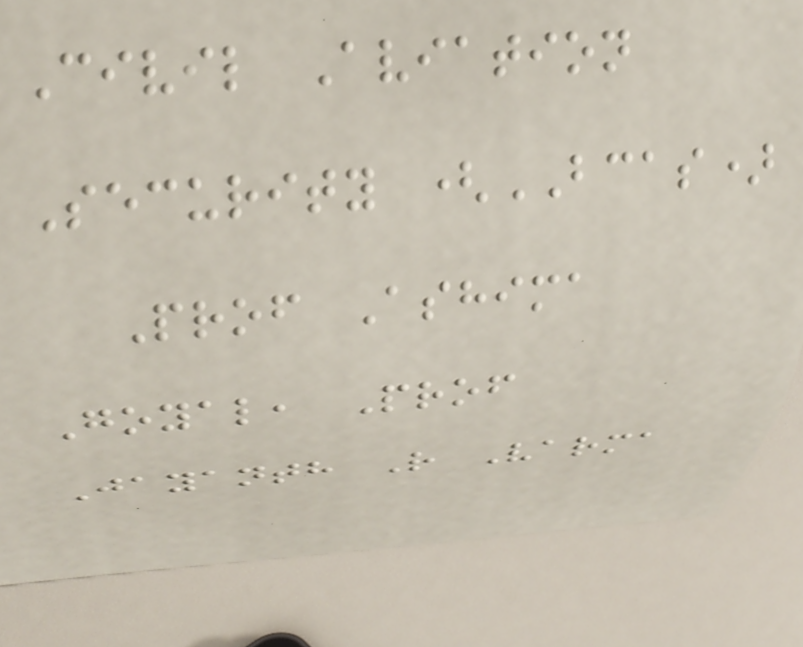Civil Aviation
Security (BCAS)
Prof Ashima
Goyal, Prof
Jayanth R Varma
